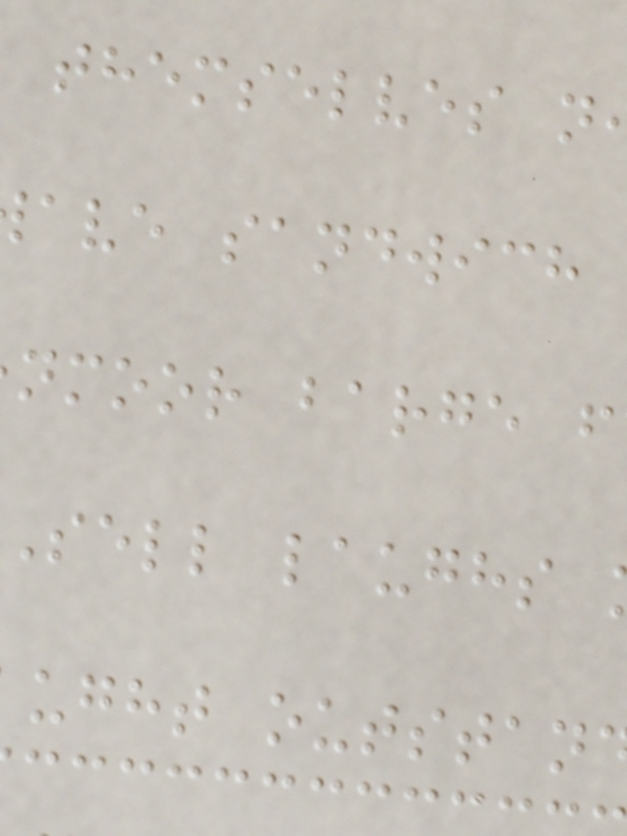themselves n
ave sandwich
nmoor barge f
sell laughs
ught outstan
